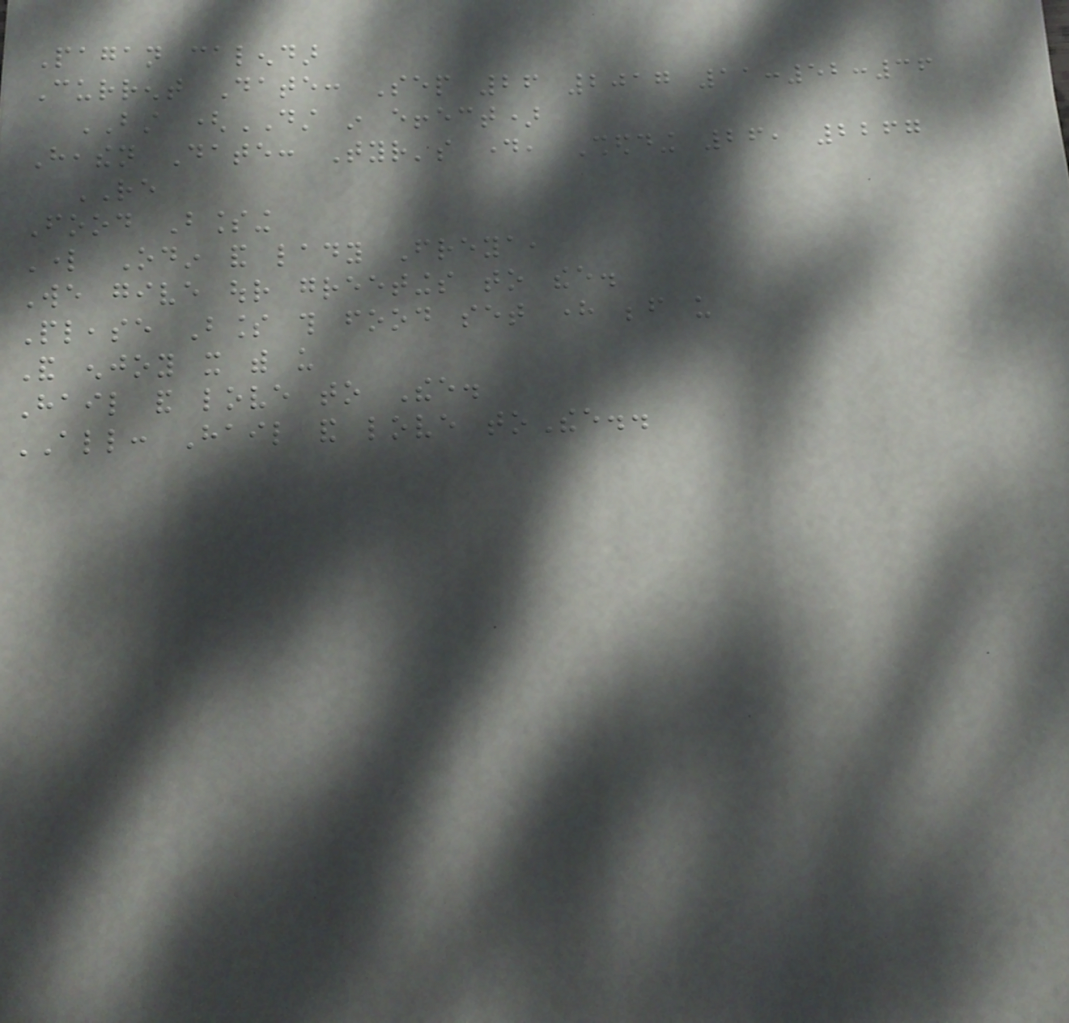Pagan calendar
Current Date: Sep 26 2017 11:52:36
BST (DST in effect)
Heathen Date: Tyr's day, Shedding 26, 2267
RE
Food Blessing
Lord Odin and lady Freya,
We give our greetings to thee.
Please Bless this food set here before us
And enjoy it with us
Hail and love to Thee.
ALL: Hail and love toThee..
